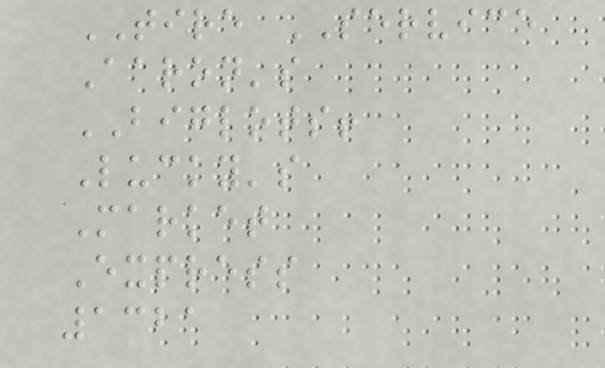TIRE SERVICE
Aaron's
BIGLOTS!
Lucky's
Market
Express
1321
